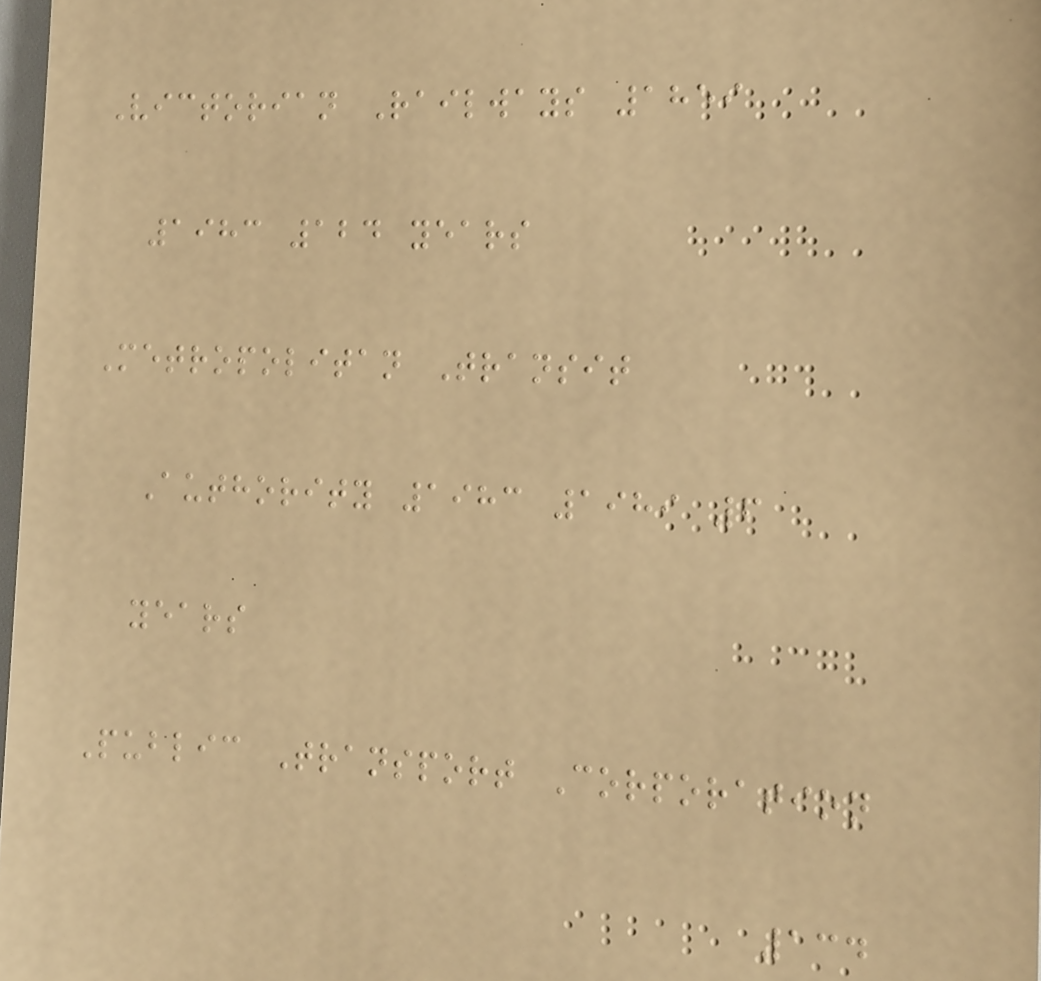Victorian Railways 1859
1983 124 years
Metropolitan Transit
Authority 1983 1989 6
years
Public Transport Corporation
134
